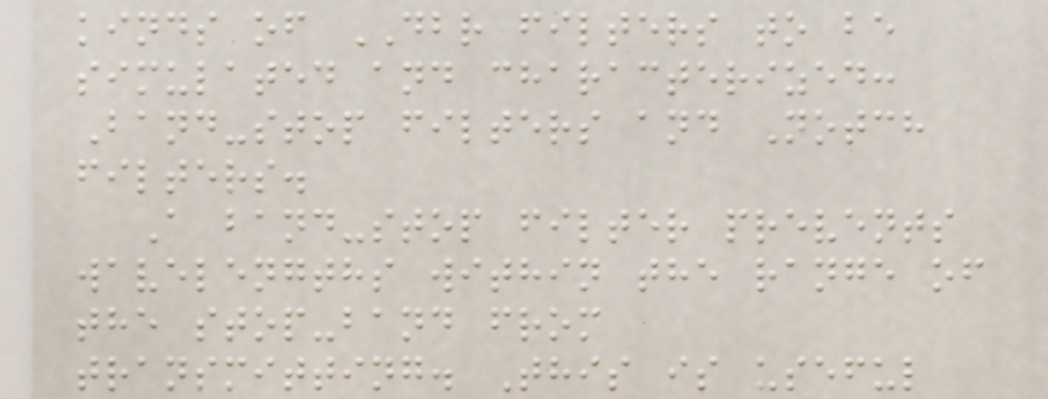kinds of DBR filters to be
simulated and characterized:
Band-stop filters and Notch
filters.
A band-stop filter prevents
wavelengths within the range of
the stop-band from
transmitting. This is useful
